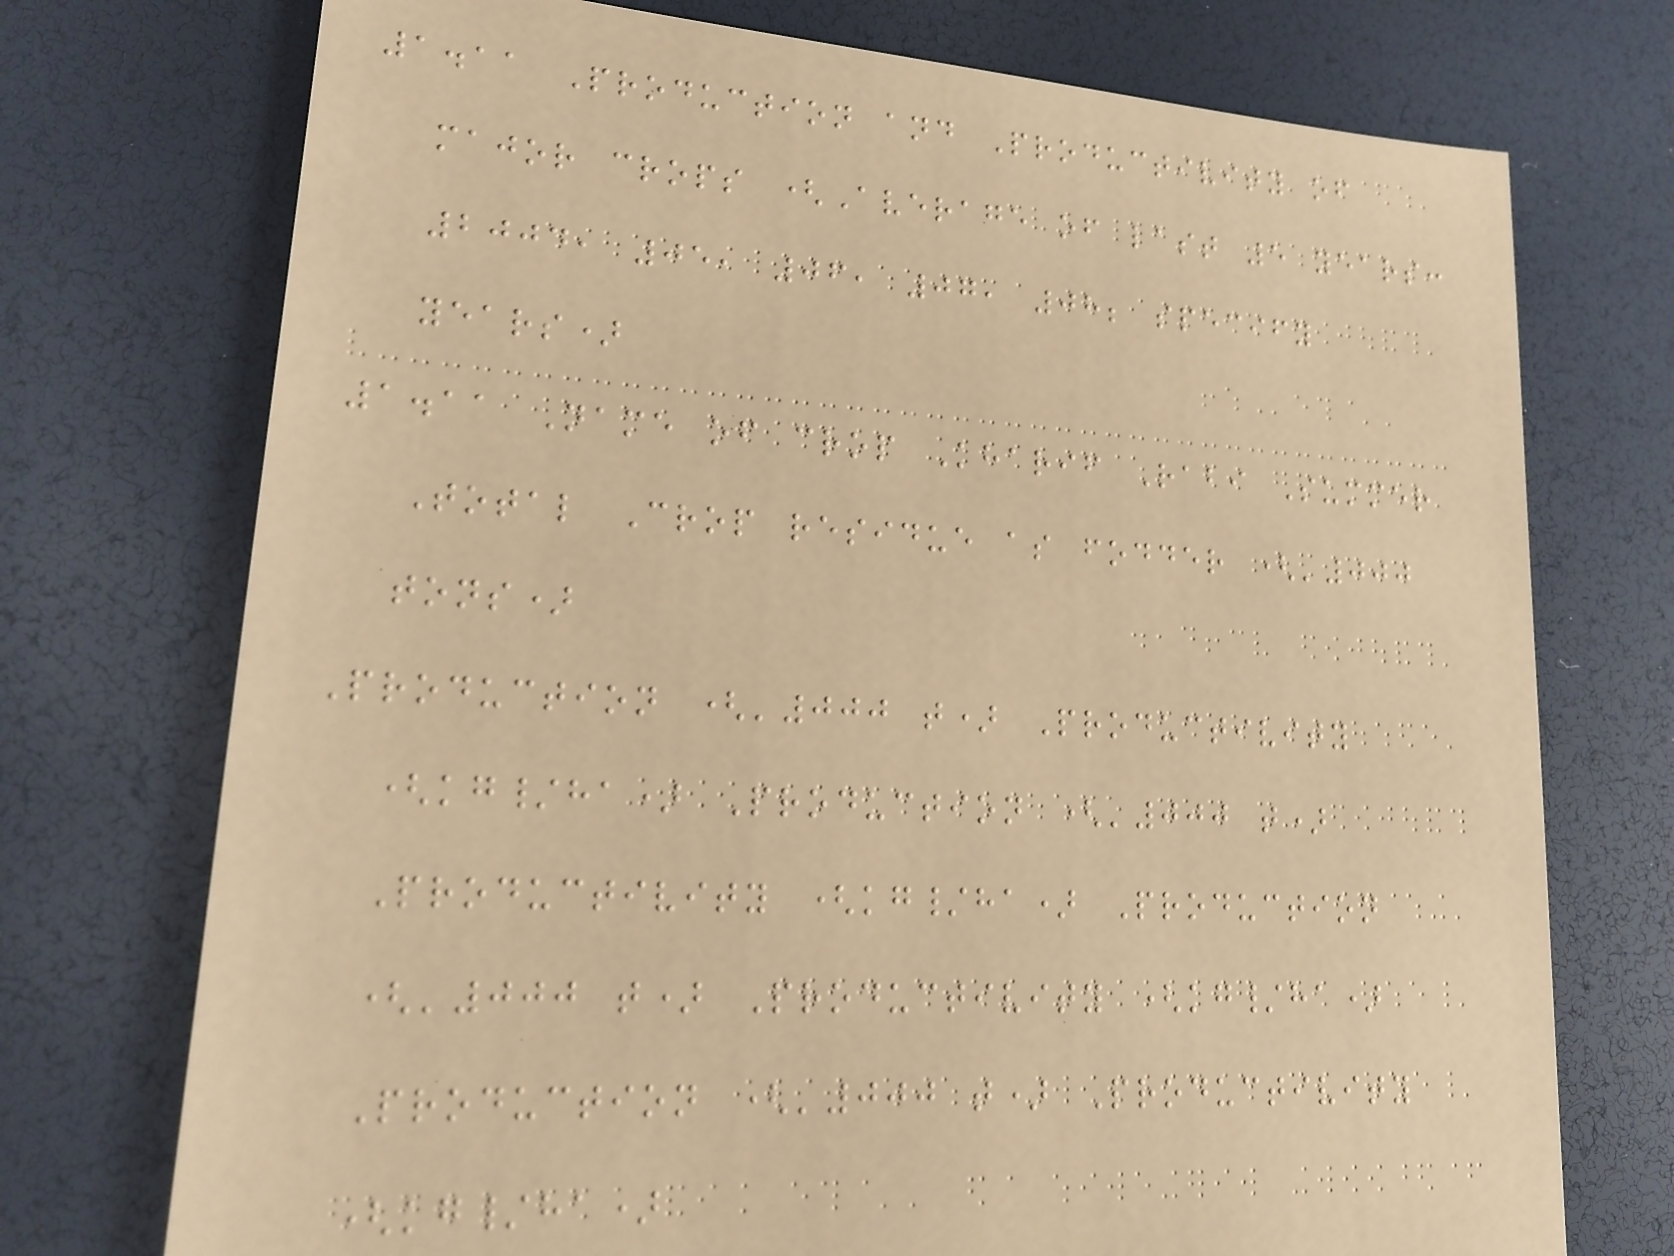1.11 Production and Productivity of
major crops (Average of last 5 years:
2004, 05, 06, 07, 08; specify
years)
1.11 Name of crop Kharif Rabi Summer
Total Crop residue as fodder ('000
tons)
Production ('000 t) Productivity
(kg/ha) Production ('000 t)
Productivity (kg/ha) Production
('000 t) Productivity (kg/ha)
Production ('000 t) Productivity
(kg/ha)
